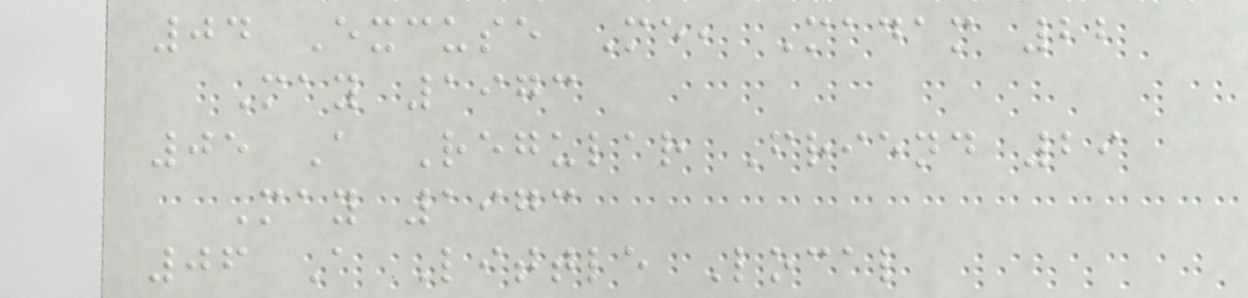04 Excuse Me, Madam 22
May 1973
05 A Regular Friend 29
May 1973
06 A Little Local
